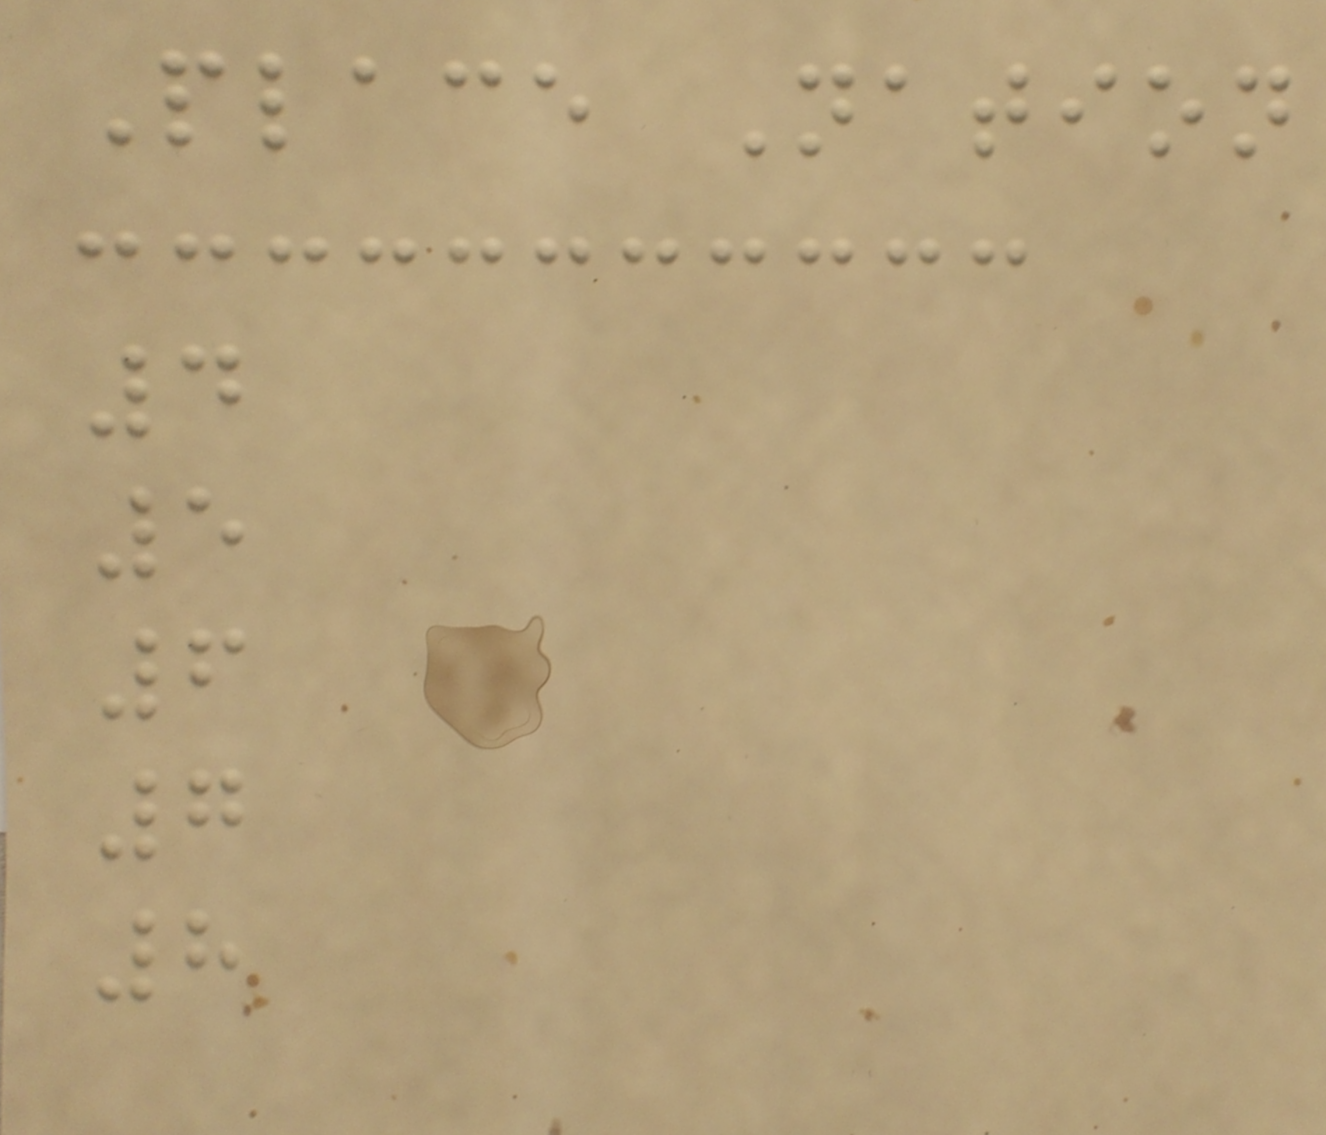Place Nation
4
5
6
7
8
